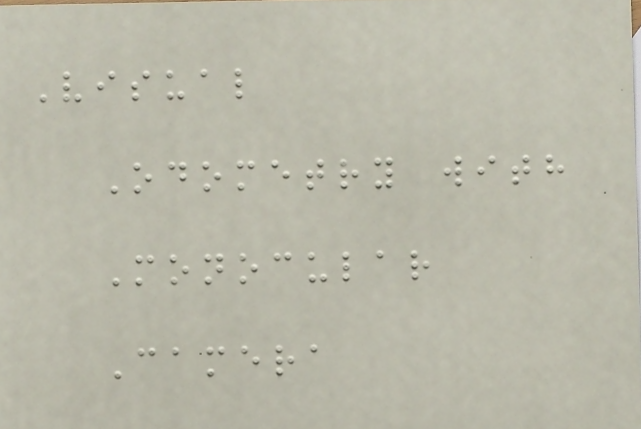Visual
Odometry with
Monocular
Camera
